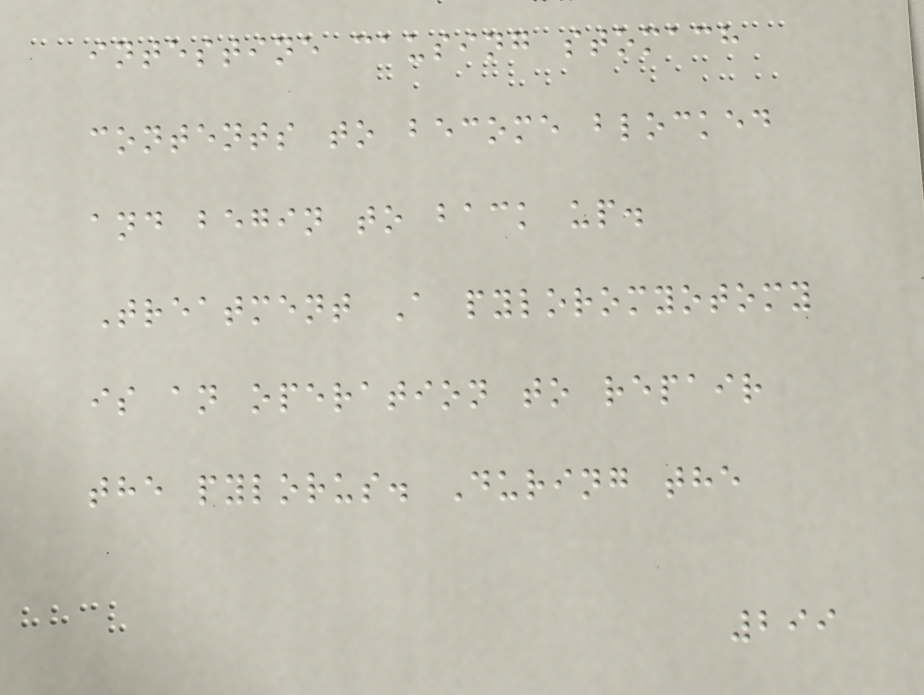intestine causing stomach
contents to become blocked
and begin to back up.
Treatment A pyloromyotomy
is an operation to repair
the pylorus. During the
299
